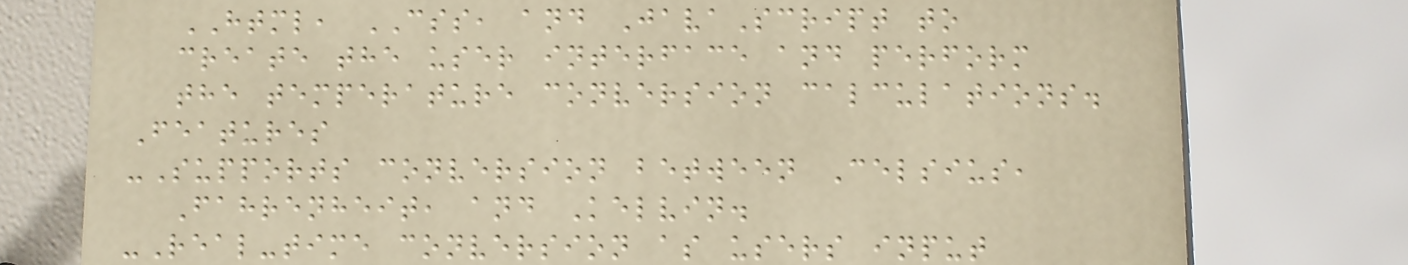HTML, CSS, and JavaScript to
create the user interface and perform
the temperature conversion calculations.
Features
-Supports conversion between Celsius,
Fahrenheit, and Kelvin.
-Real-time conversion as users input
